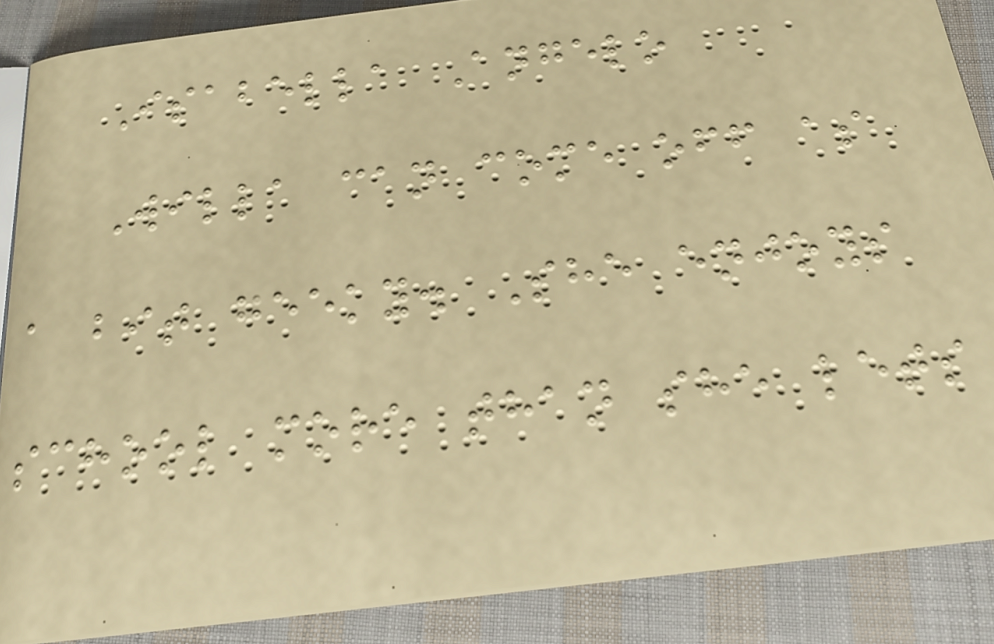Isabella Angelo
Willa can come off as
a bit geeky. She enjoys
school more than she lets
